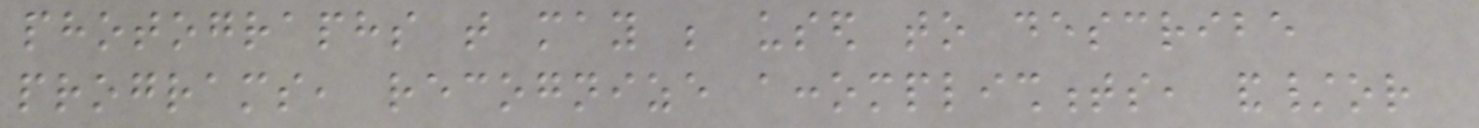photographs that may be used to describe
programs, recognize accomplishments, and/or
